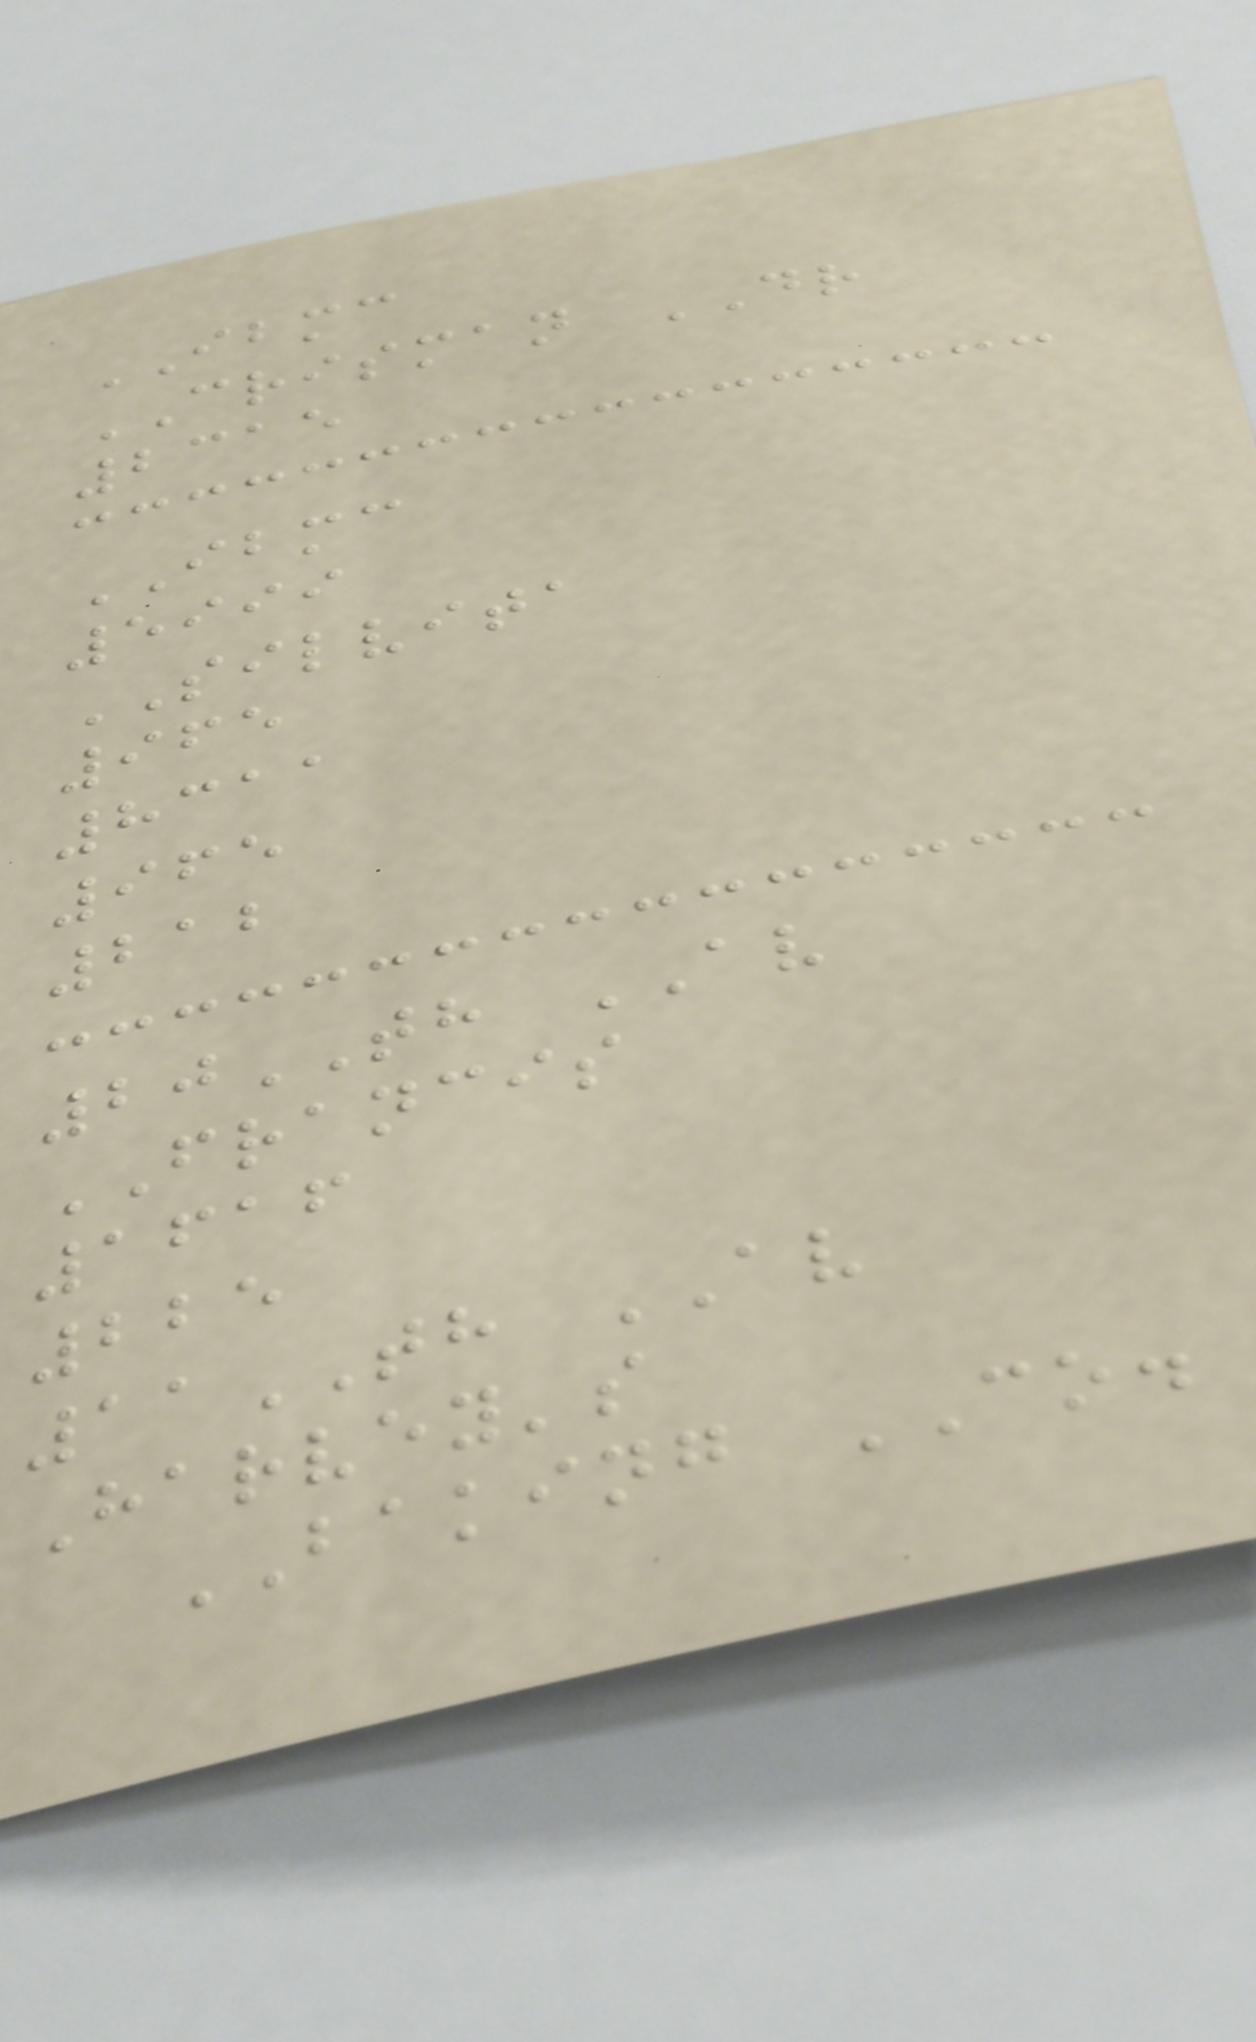IBMC
CRISMAN DR
2315
IBMC
5999
SILVITA
965
8311
965
212
20TH AV
FRANCIS
1616
225
11TH AV
Harvey's
BAKING CO.
